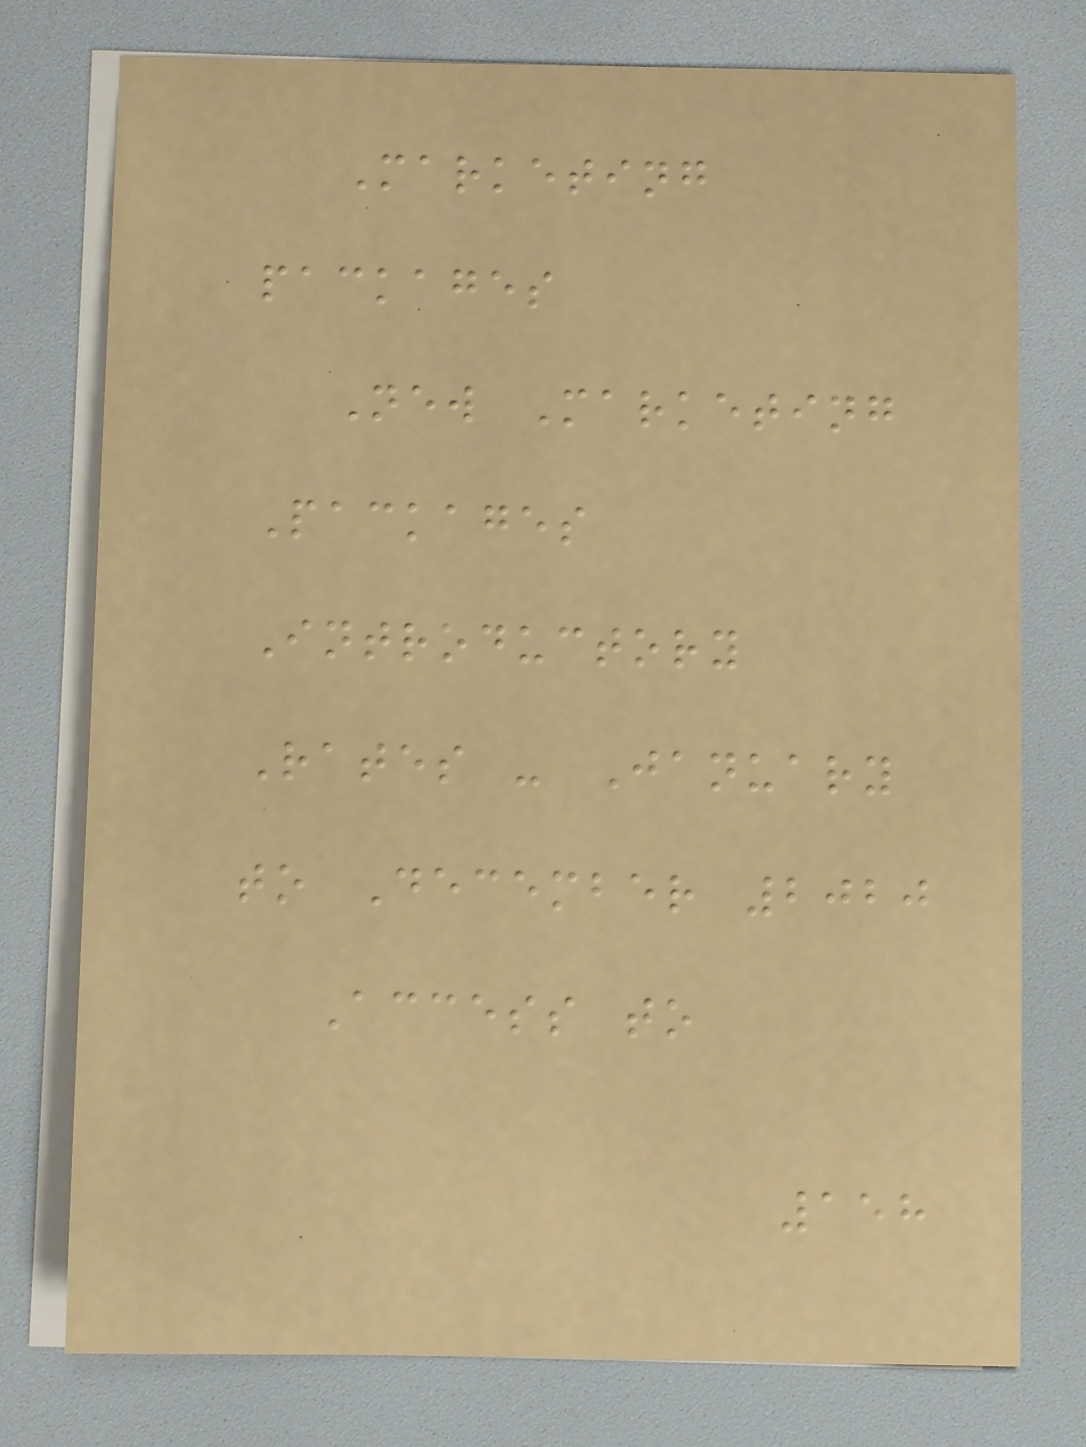Marketing
packages
New Marketing
Packages
Introductory
Rates - January
to December 2020
Access to
158
